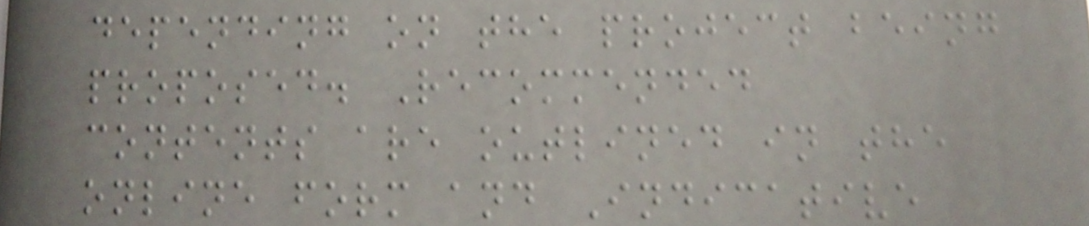depending on the project being
proposed. Recommended
contents are outlined in the
online form and Indicative
